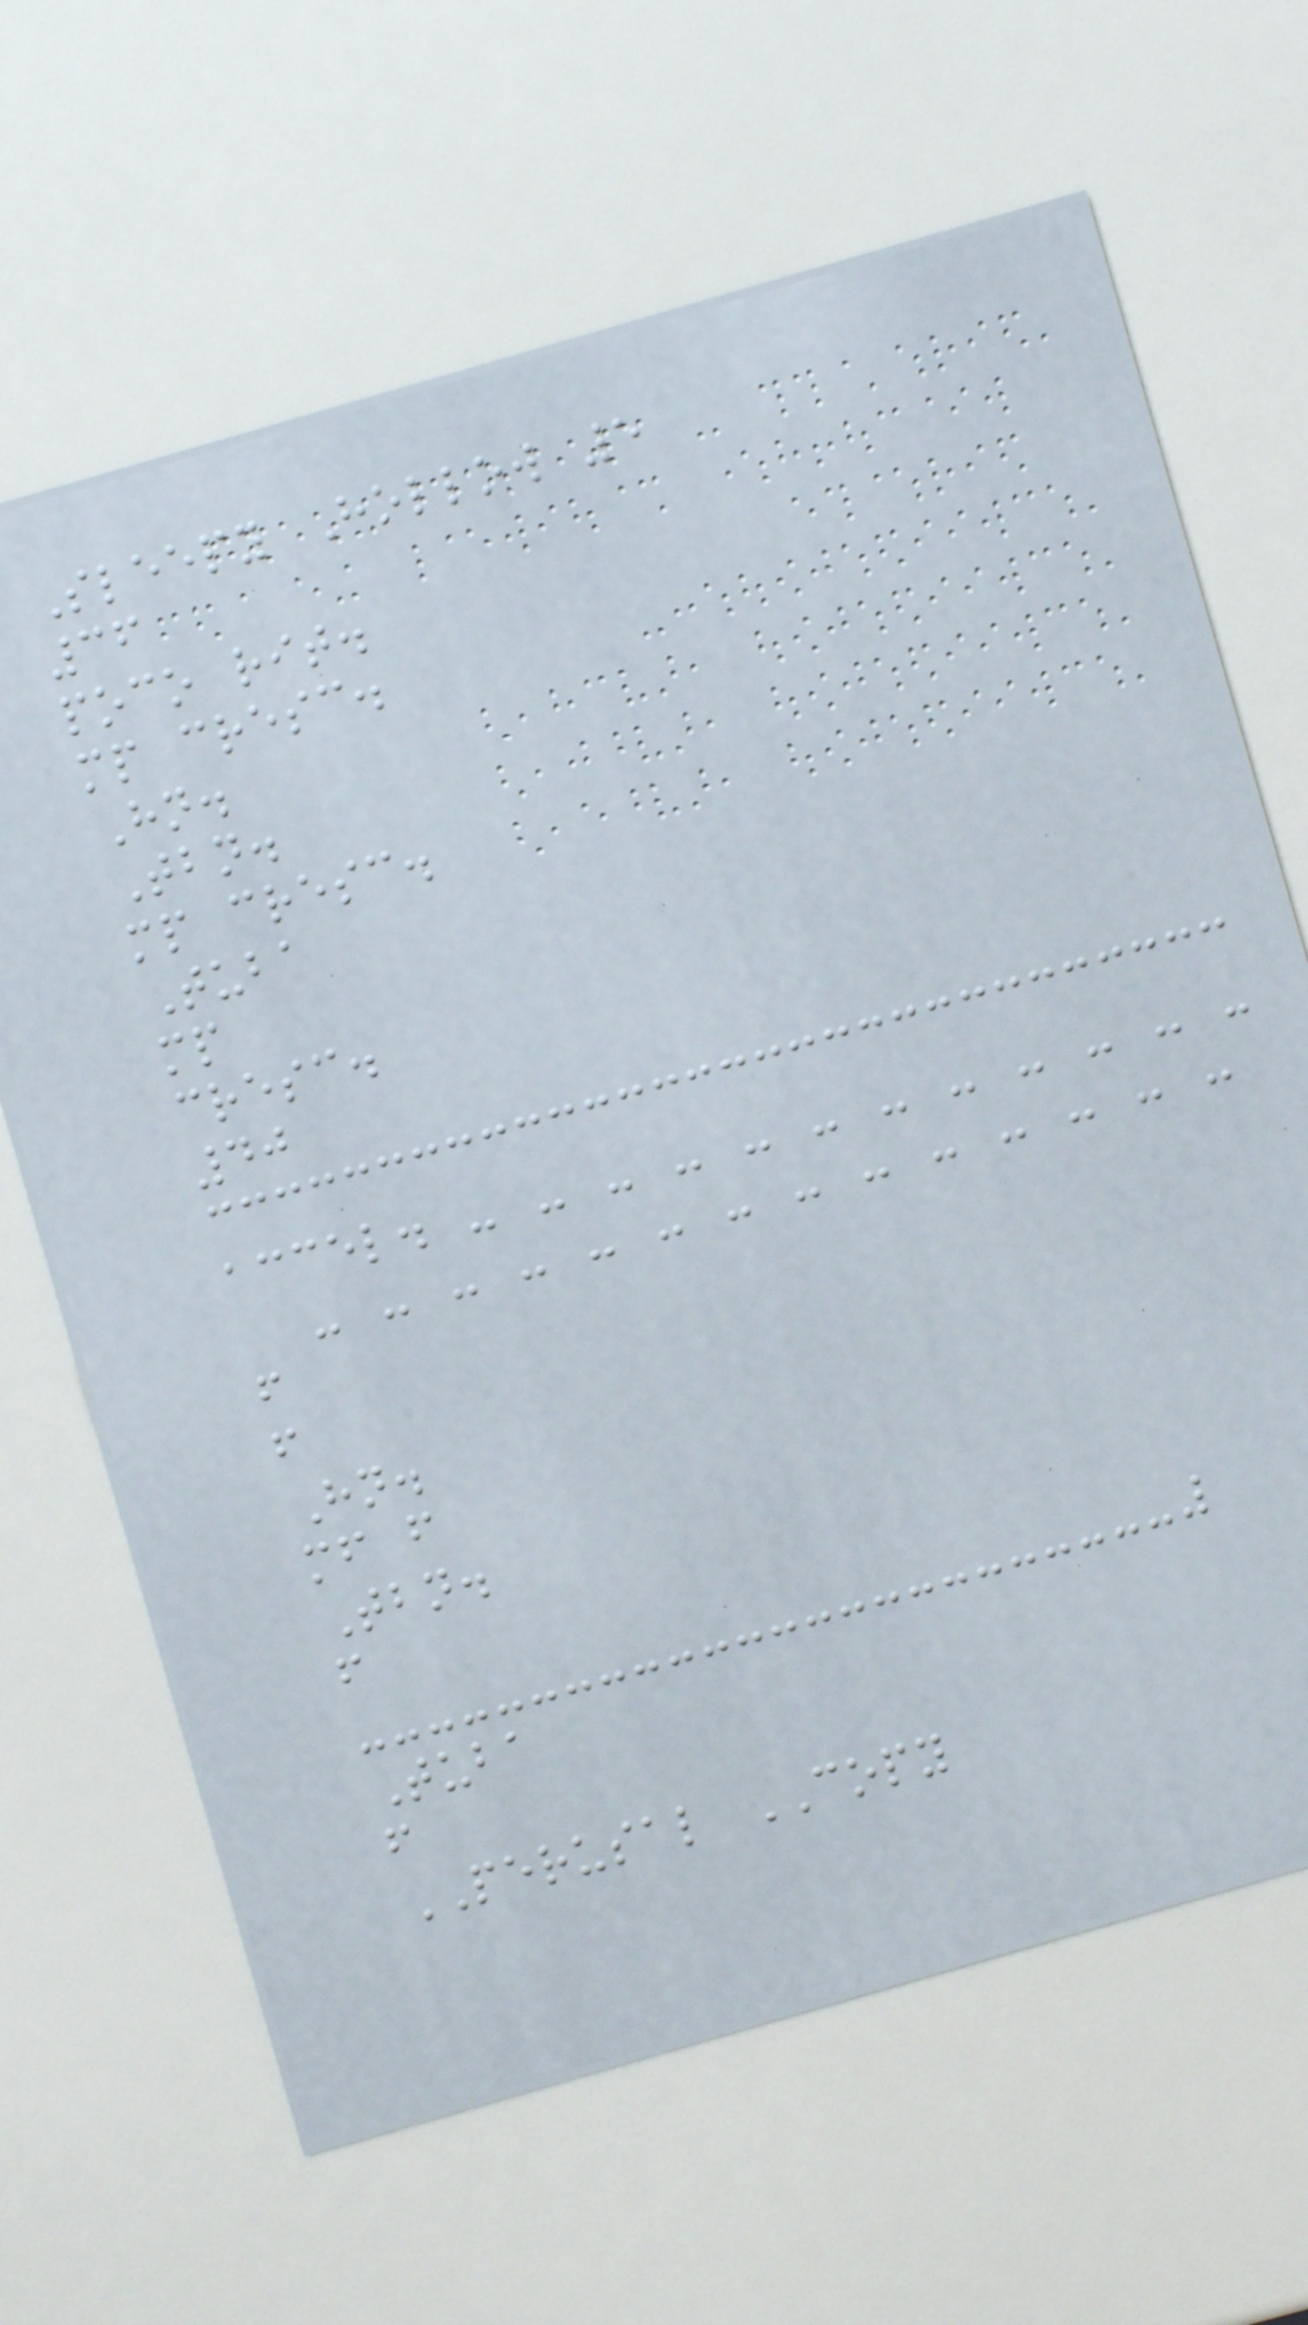Sleepy Hollow 5
36
poco rit.
mp cresc.
Hn.
Tbn.
mp cresc.
Tuba
mp
cresc.
40
accel. - - - - - - - - - - - -
- - - - - - - - - - - - - -
f
f
Hn.
mf f
Tbn.
f
Tuba
f
PERUSAL COPY
